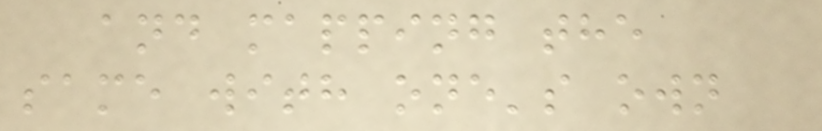and mapping the
same with one's own
